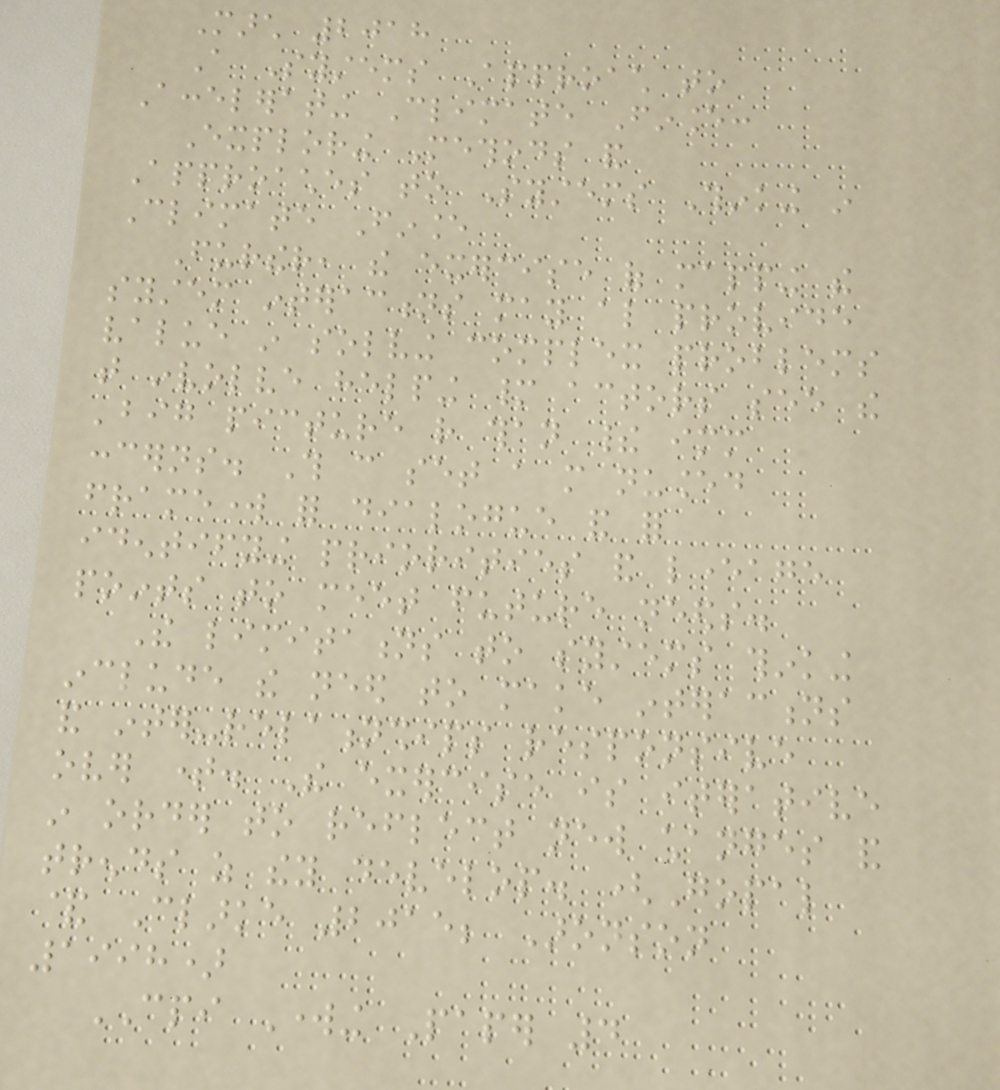March 2018
A Systems Approach to
Accelerating Climate Finance:
Exploring Methods and
Approaches to Systems Thinking in
Climate Finance
Further, the exercise of mapping the
system interactions may also provide
value in solving complex problems
that involve helping many actors see the
'big picture rather than their immediate
concerns. This can set a more nuanced
framework for dialogue and for
identifying priorities and leverage
points to meet future needs.
The limitations to systems thinking
include the need to make interactions
and inter-relationships responsive
over time. The exercise is iterative
in order to reflect new changes and
trends as they develop. (Gopal
& Clarke 2015; Aronson
1998)
CPI Working Paper 4
